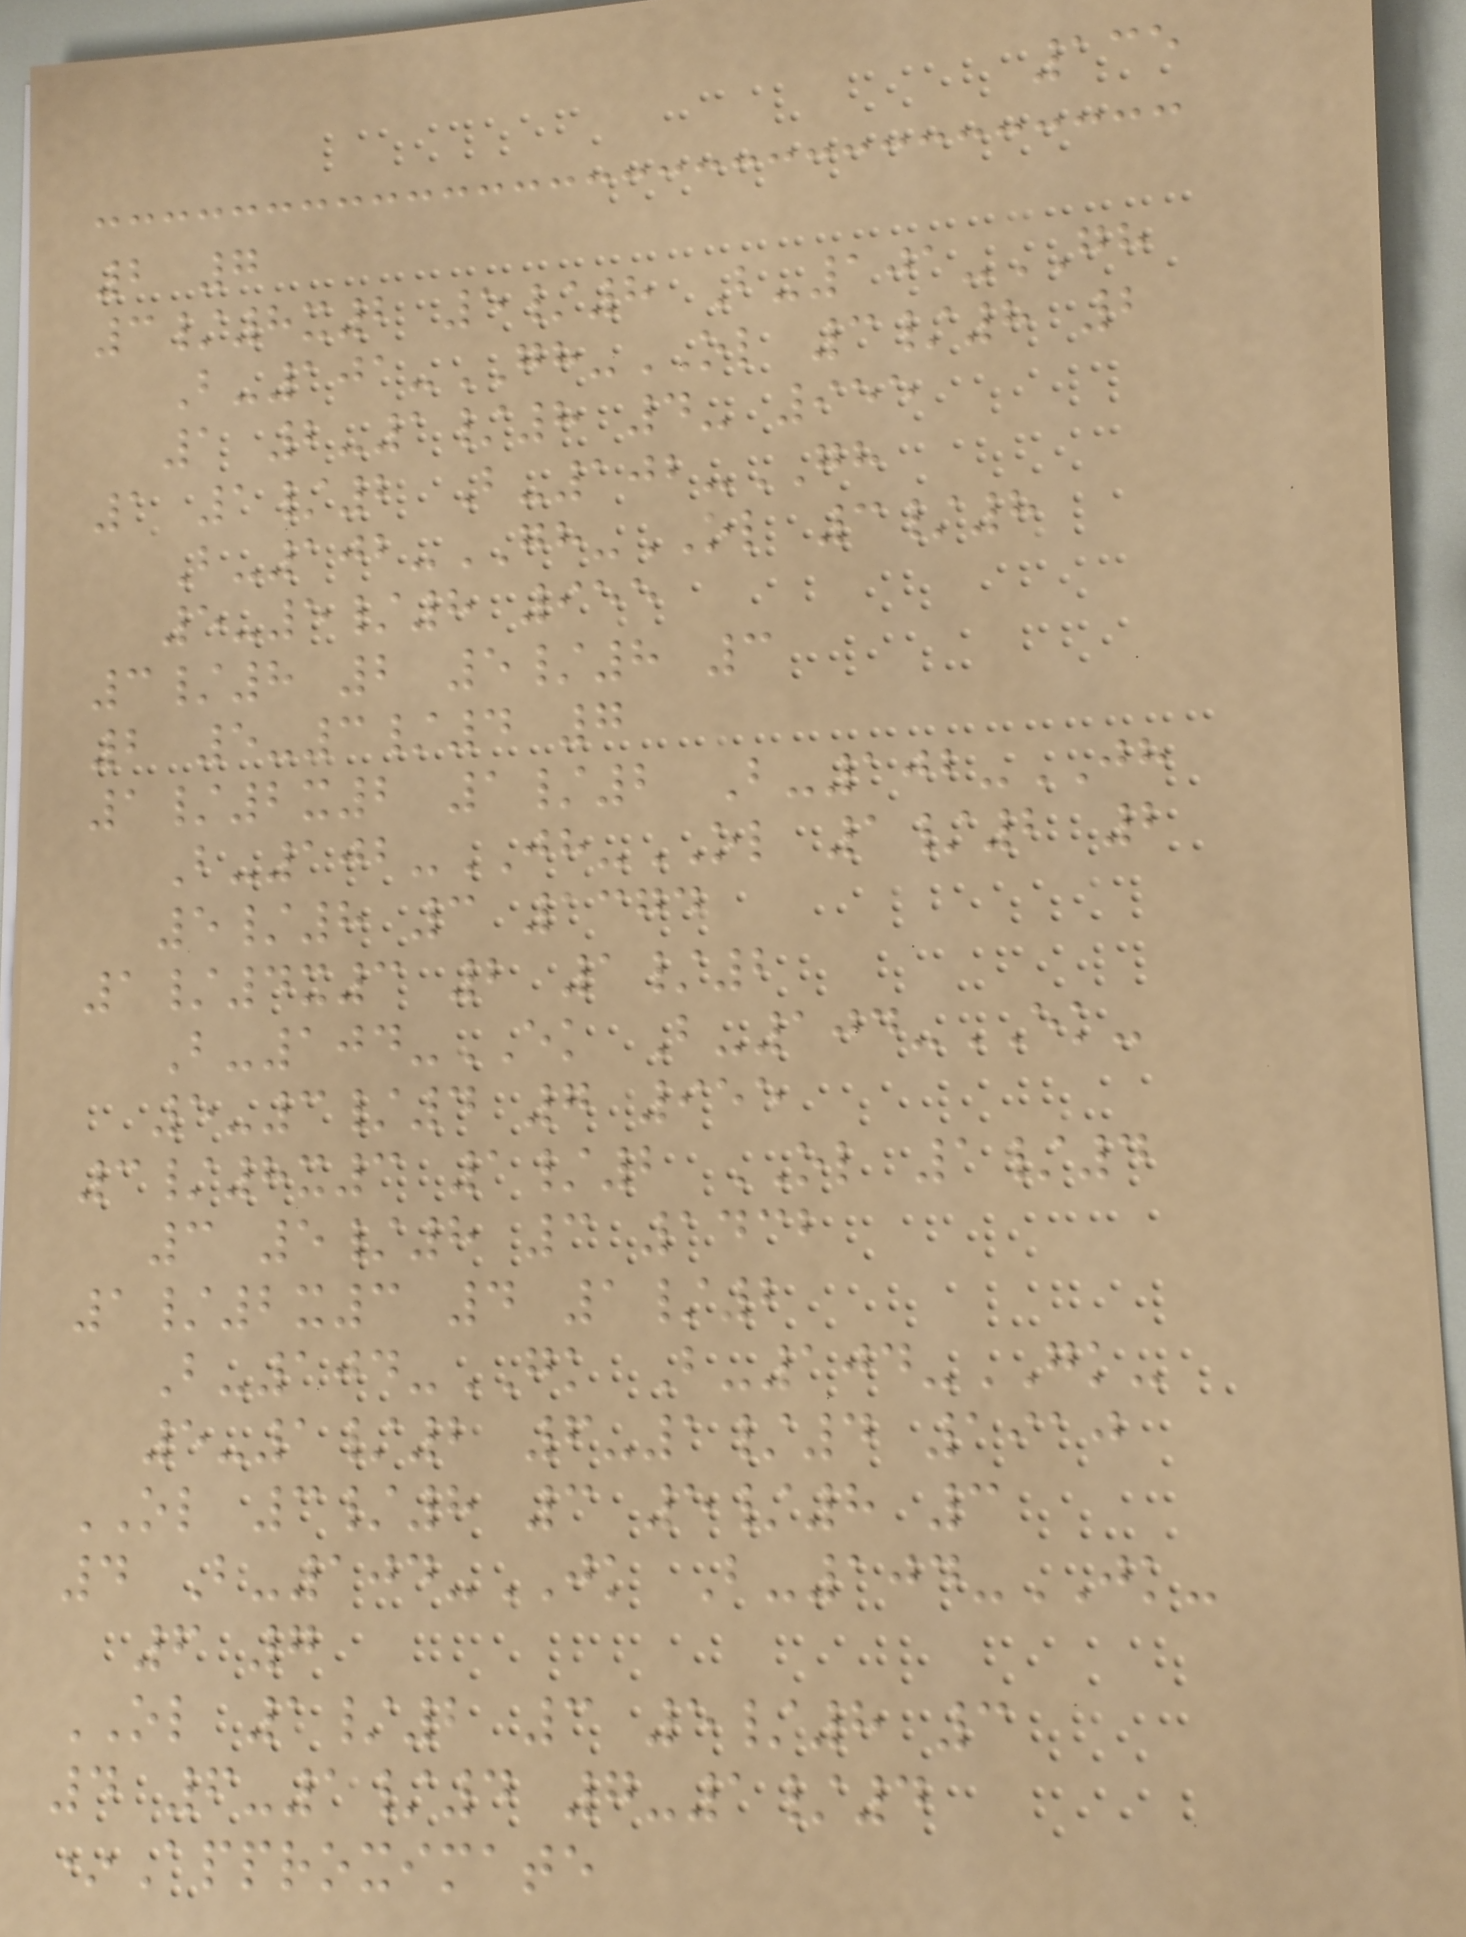135
2 7
3/8x2 5/8 B-101-GH
B-101-GH-OL 3/8 2
1 2-1/8 4- 955
1 1/2 B-102-GH
B-102-GH-OL 3/8
5-5/8 955
3/8 2 5/8 3
2 5-3/4 7
1/2x2 1/2 B-102-JH
B-102-JH-OL 1/2 2
5/8 3 1374
1/4x3 2 1/2
B-104-EK B-104-EK-
5-3/4 7 955
3/8x3 1/2 OL 1/4
3 5/8 3 1432
1/2x3 4 1/2
B-104-GK B-104-GK-
5-1/2 6-1/4 1910
OL 3/8 3 5/8 3
4 B-104-JK B-104-JK-
6 7
OL 1/2 3 5/8 3
4 6-1/4 7-1/4
*Approximate
